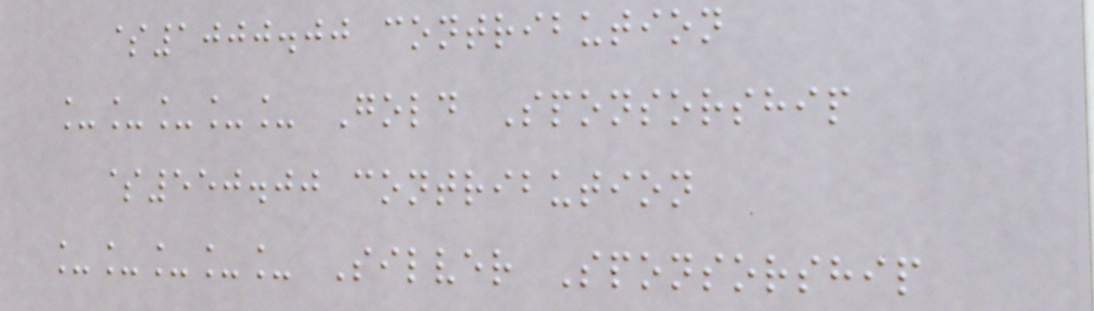$1000.00 contribution
_____ Gold Sponsorship
$550.00 contribution
_____ Silver Sponsorship
